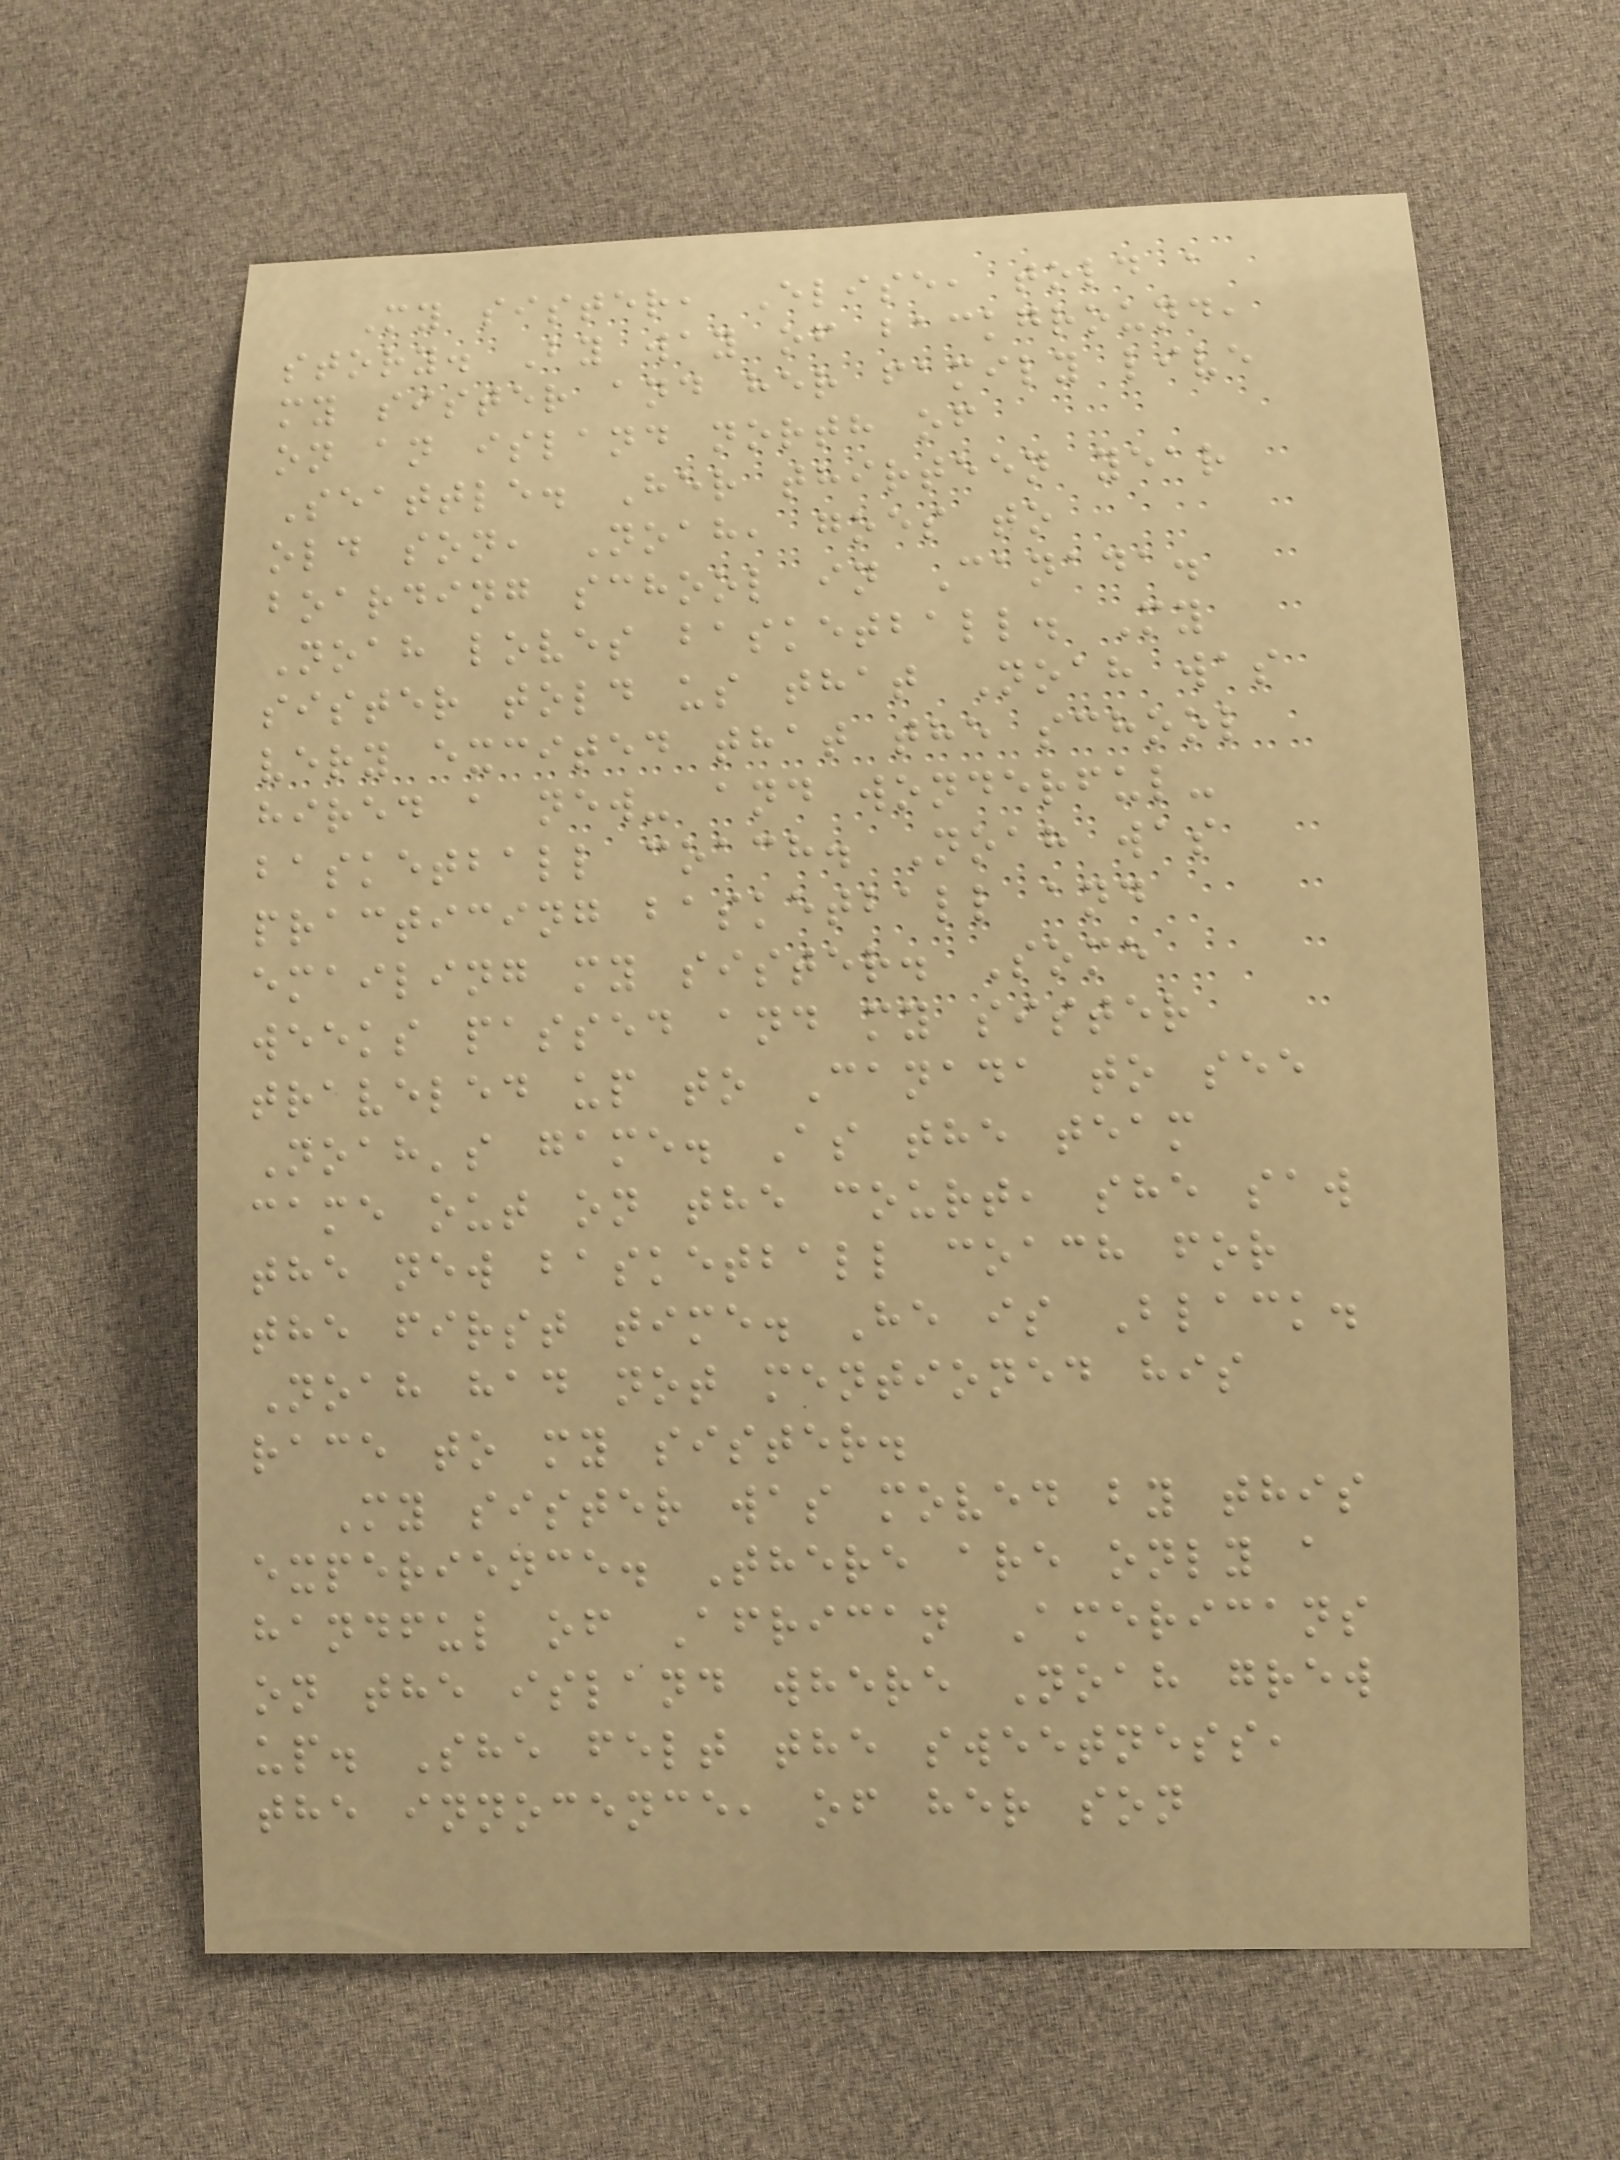My sister, Elise, told a
story. By way of background,
my sister and her family live
on an island north of
Seattle. Her thirteen year
old son, Noah, goes to
boarding school in Canada.
Noah loves basketball. My
sister told us that Noah was
very excited that the school
hired a new- and wonderful-
basketball coach. Noah was
practicing basketball and
emailing my sister. Some
weeks passed and my sister
traveled up to Canada to see
Noah's game. As the team
came out on the court, she saw
the new basketball coach for
the first time. He is Black.
Noah had not mentioned his
race to my sister.
My sister was moved by this
experience. There are only a
handful of African Americans
on the island where Noah grew
up. She felt the sweetness,
the innocence, of her son
